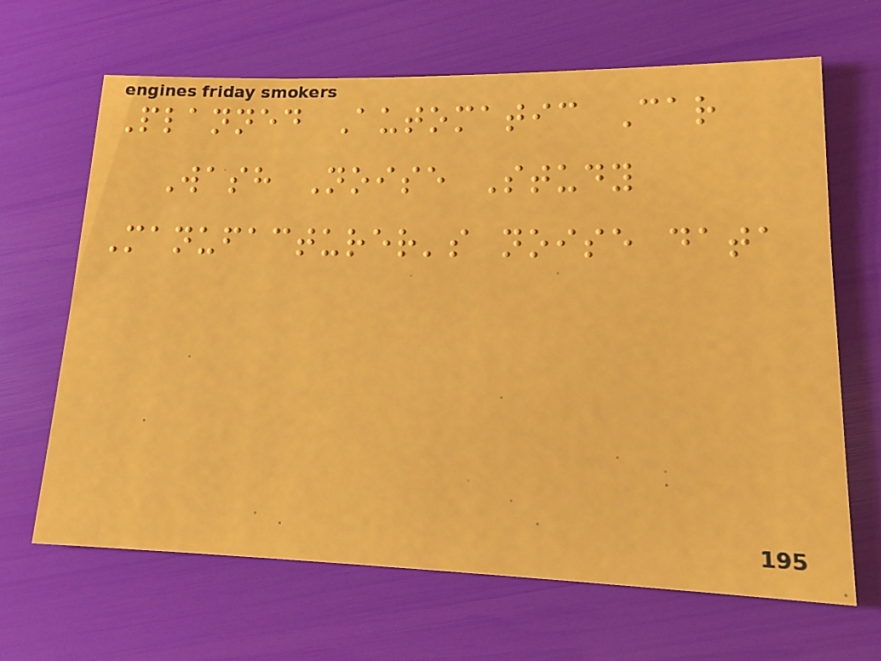Planned Automatic Car
Wash Noise Study
Manufacturer's noise data
